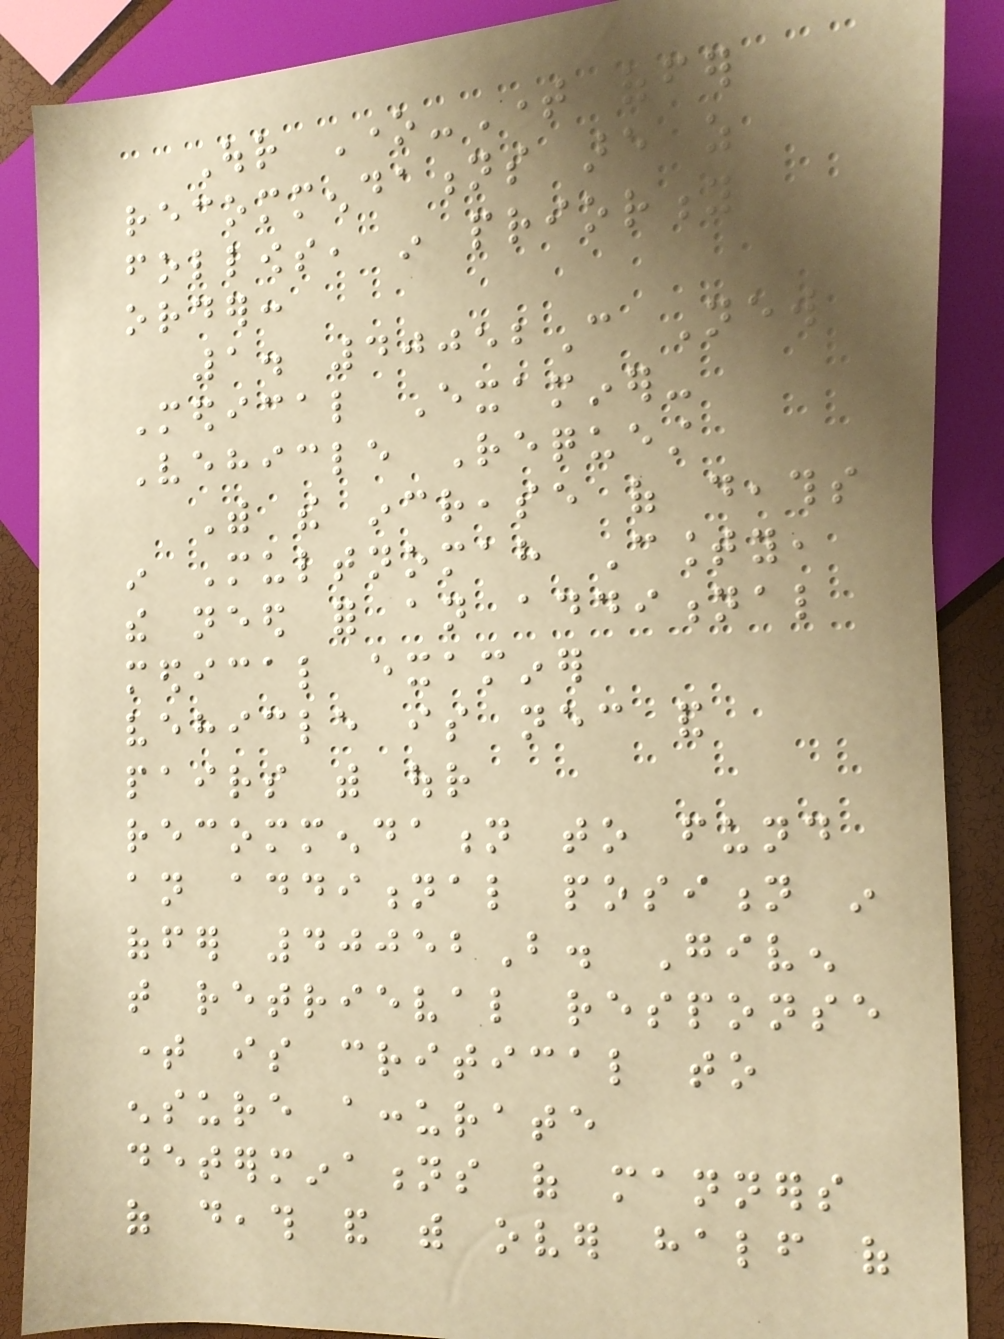Our One-Time offer
recommendations are as
follows, in priority
order:
1. 40052C New
Medical Examiner-
Vehicle Request
With the increase of deaths
in Multnomah County,
the need for an additional
medical examiner
vehicle is necessary and
pairs with our
recommendation to fund
an additional position in
offer 40052B. Given
that retrieval response
time is critical to
ensure accurate
determinations of manners
of death and with over half of
